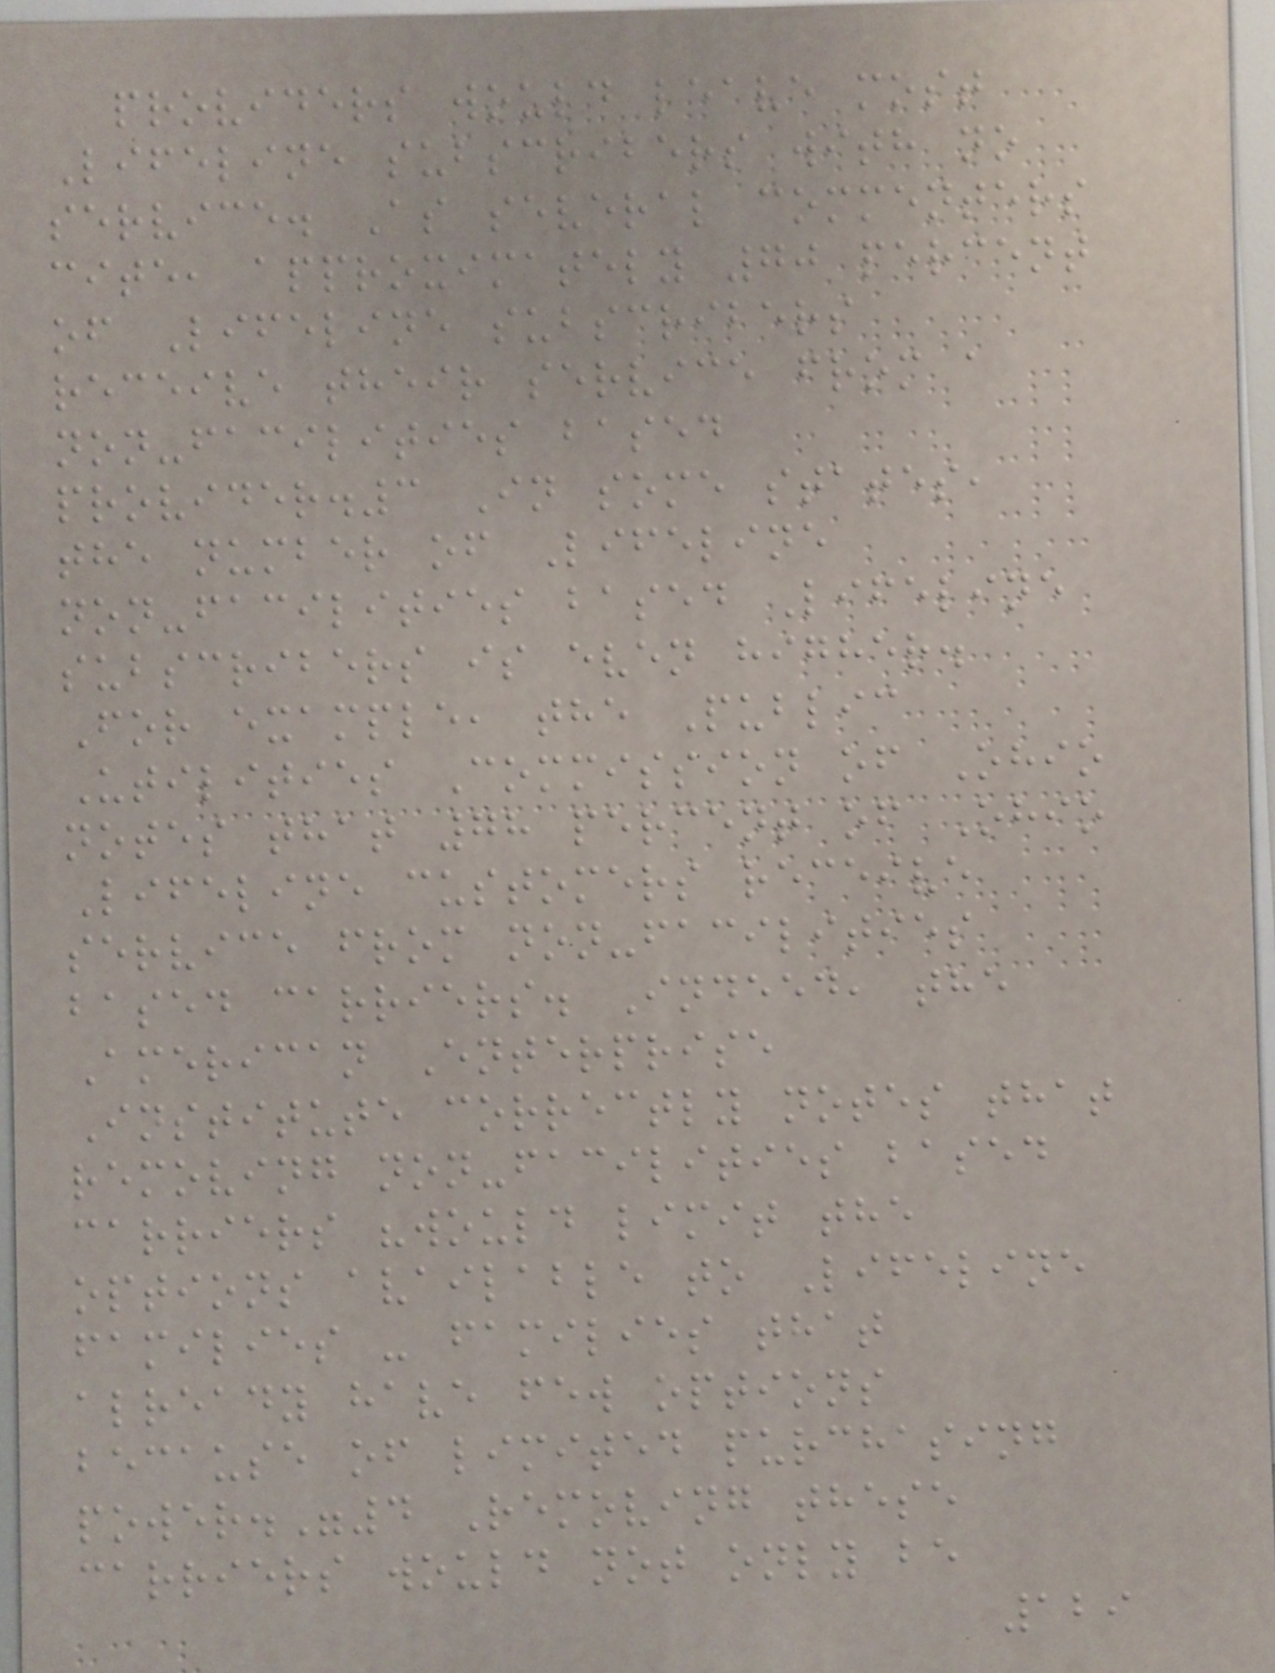providers would leave most
Lifeline subscribers with no
service. As several commenters
cite, approximately 70 percent
of Lifeline subscribers
receive their service from a
non-facilities based
provider.3 In some states,
the number of Lifeline
non-facilities based Lifeline
subscribers is even higher.
For example, the Public
Utilities Commission of Ohio
notes that 78 percent of Ohio
Lifeline customers receive
service from non-facilities
based carriers. Indeed, the
American Enterprise
Institute correctly notes that
removing non-facilities based
carriers "would limit the
options available to Lifeline
families - families that
already have few options
because of limited purchasing
power."4 Removing these
carriers would not only be
129
